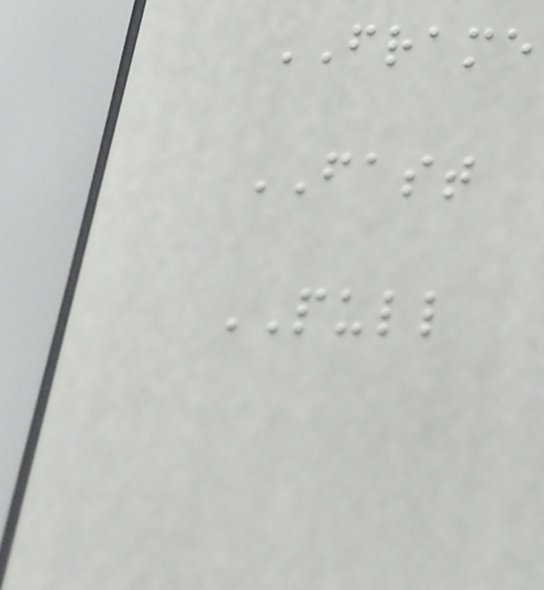FRAME
FAST
PULL
